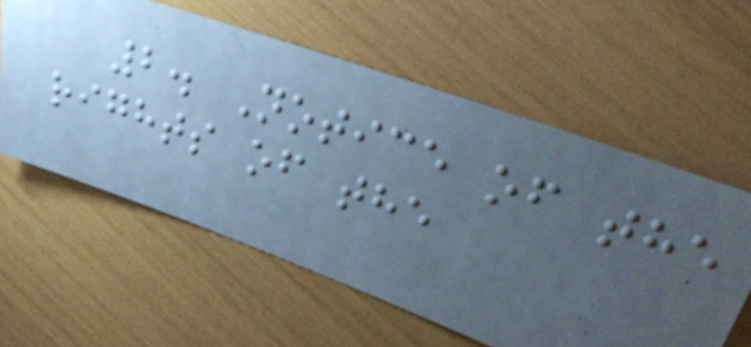2. Notice of the
rights of the
